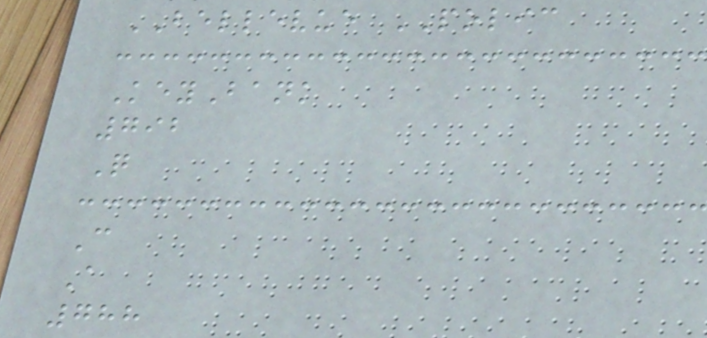BELLEVUE POLIC
KeyBank
792
Q
C
A
788
